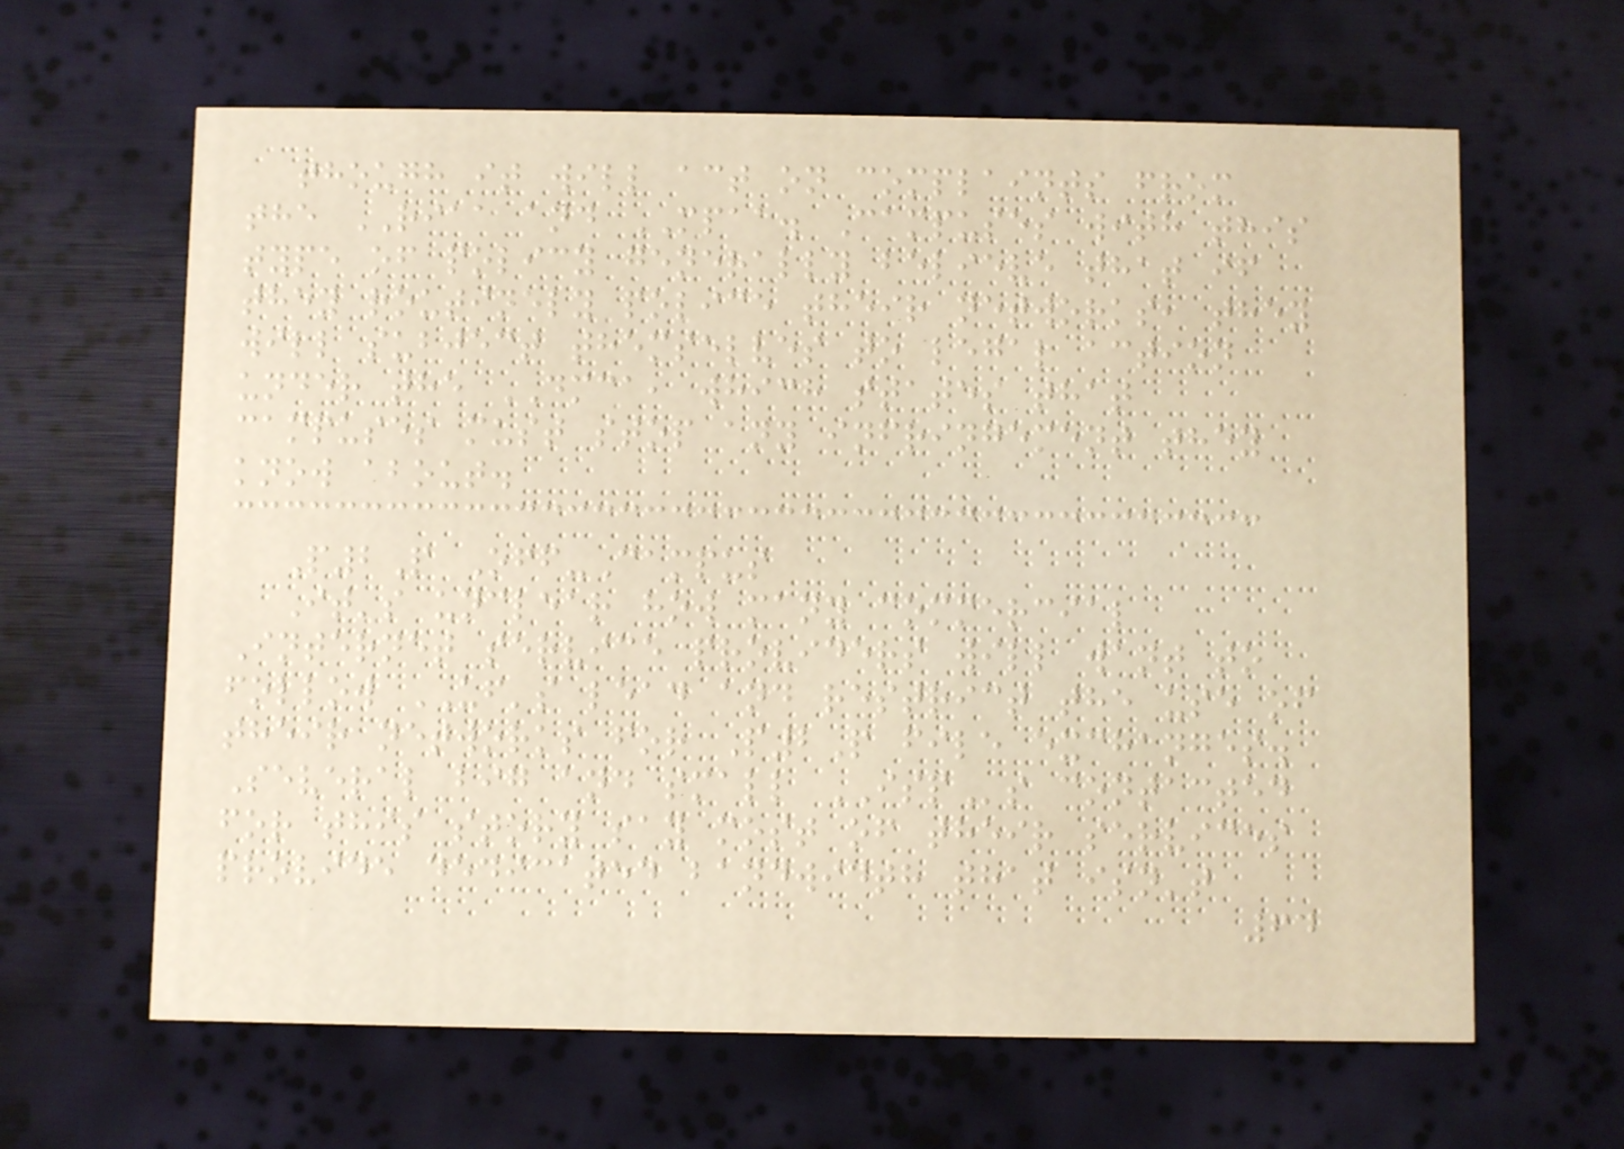though it will act on complaints from
the RIAA and MPAA. Campuses with this
type of policy generally believe that if
they routinely police their networks, they
will subject themselves to legal action
under the DMCA, which states that
campuses must stop any infringement they
know about.
P2P Off-Campus
It's unclear how many commercial
Internet service providers will want to
follow UF's lead and restrict the use of
their networks for P2P file exchanges.
Several big and small ISPs contacted
for this story say most of their services
provide dedicated bandwidth that isn't
64
